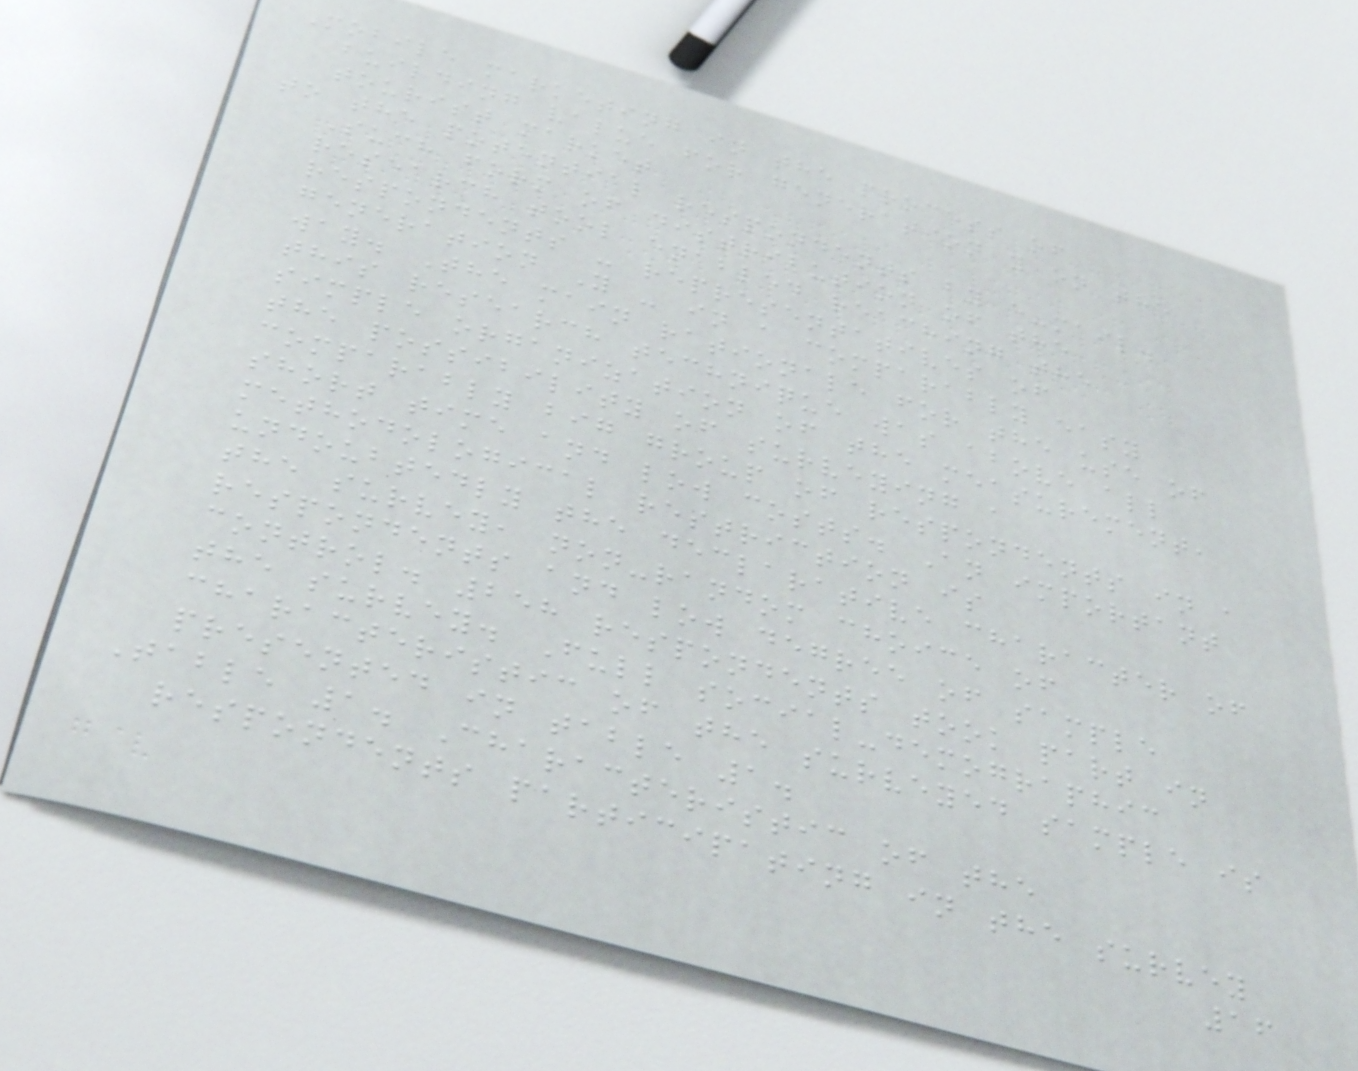Mobile marketing in the process of
building value for generation y on the
tourist market
to the potential respondents by e-mail.
Such form of distribution of the
research tool enabled reaching the
respondents - representatives of
generation Y - in a comparably easy
way. The main rationale for the use of
this research technique was above all
simple organization of the measurement,
the possibility of surveying a
comparably big group of respondents in a
short time and low costs. An important
methodological restriction is
undoubtedly the declarative character of
the survey, non-random choice of
respondents and low degree of sample
control. 258 respondents took part in
the survey. Full social-demographic
characteristic of the surveyed sample is
presented in table 1.
Table 1. Characteristic of the
respondents participating in the survey
16
